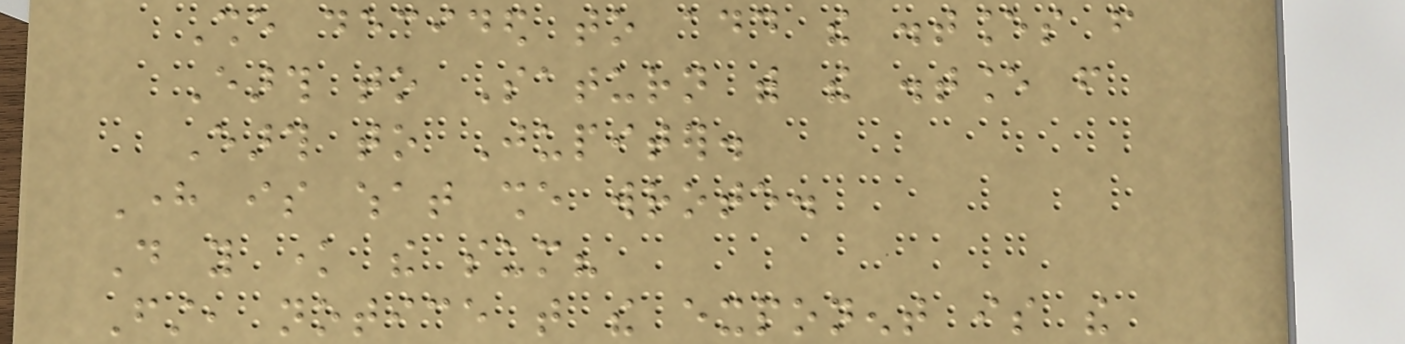She decided to add the distances from
Earth to Saturn with the distance from
Earth to Jupiter.
Here is what she wrote.
Do you know the sum?
First, notice that the exponent is the
